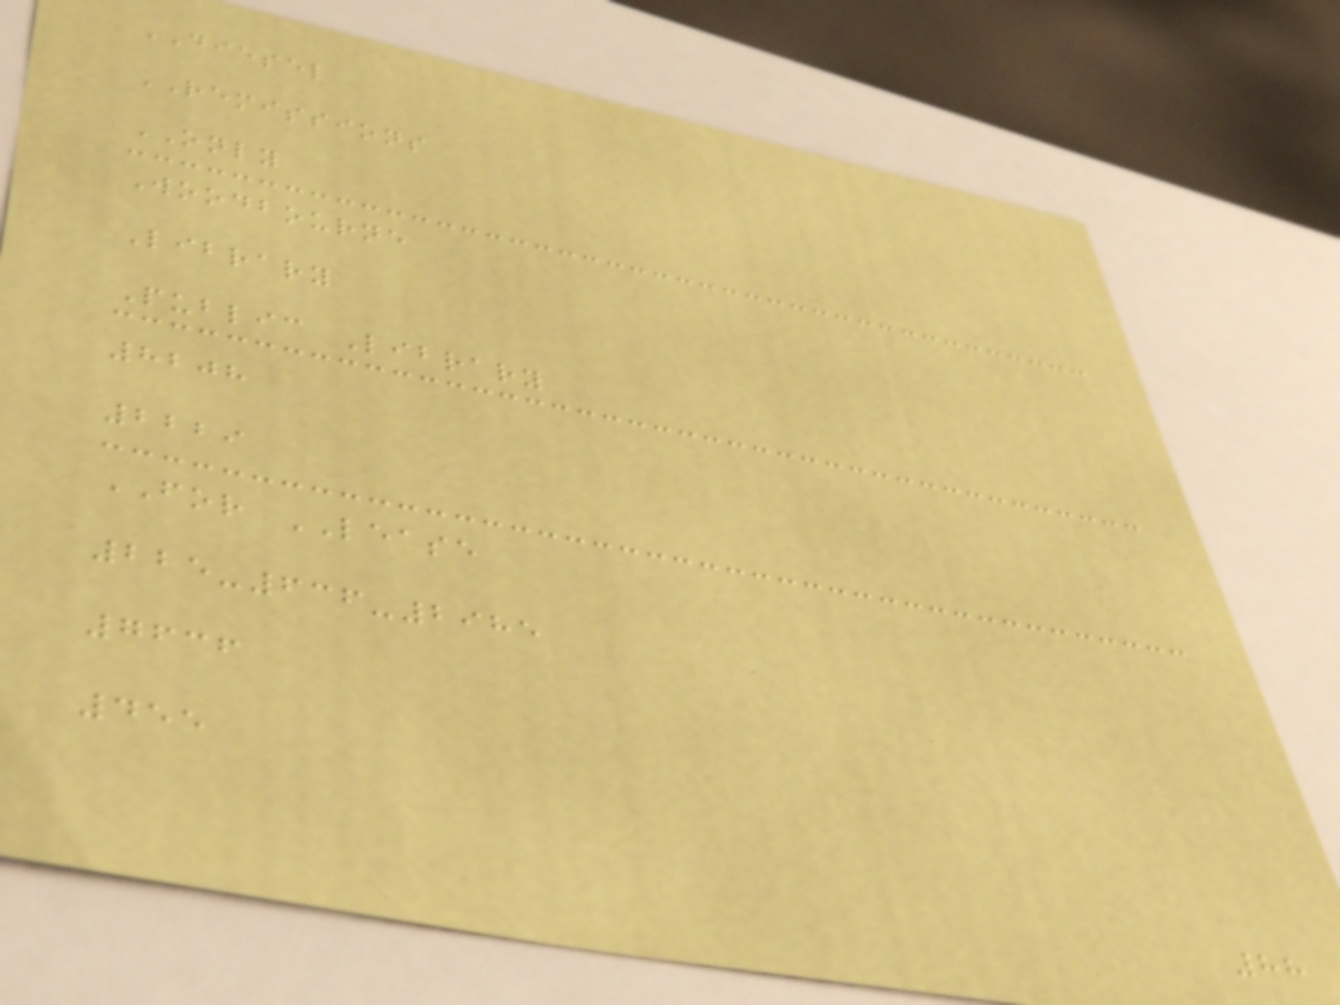DIESEL
REMISSIONS
ONLY
Woodbourne
Library
Public Library
8208
2229
FOR LEASE
225-636-2985
7636
455
88
